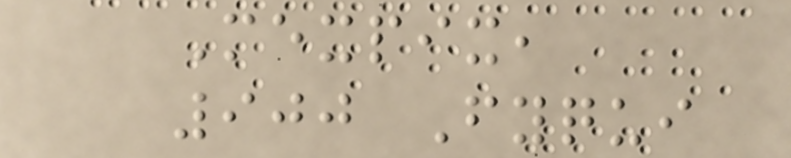Mexpix,
900 Fyqui
